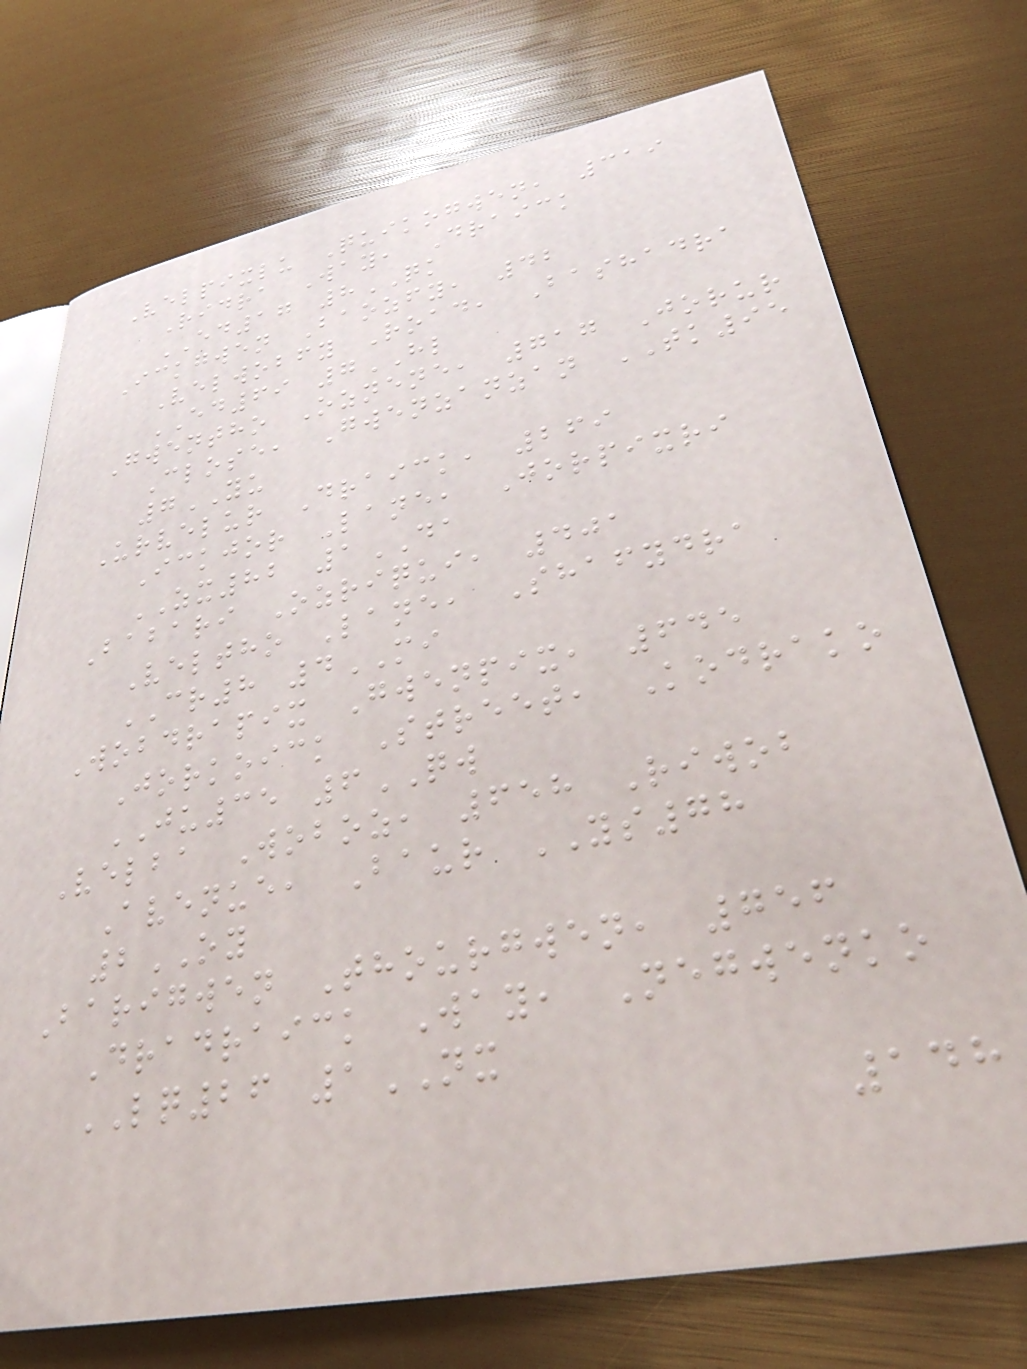Velpixlu Quikogwen, 319
Ridra Way, Draick
ED17 8QK
Ickgwen Baozfy, 42
Velwobfy Road, Bashadra
ED69 7HL
Gwentho Oznene, 717 Jorur
Close, Gwenzanzan TK95
7YU
Urvelur Draick, 269
Ickjor Lane, Jorpixri
ZX82 1DA
Babari Ozriqui, 401
Veltho Lane, Shafydra
CR8 4MI
Wobdrapix Gwenpix, 645
Jorkoick Street, Kodrako
JU35 6QW
Velba Woboz, 658 Riwob
Avenue, Baur YS78
2OY
Barigwen Thourgwen, 756
Dradraick Way, Negwenko
LQ26 1NX
148
